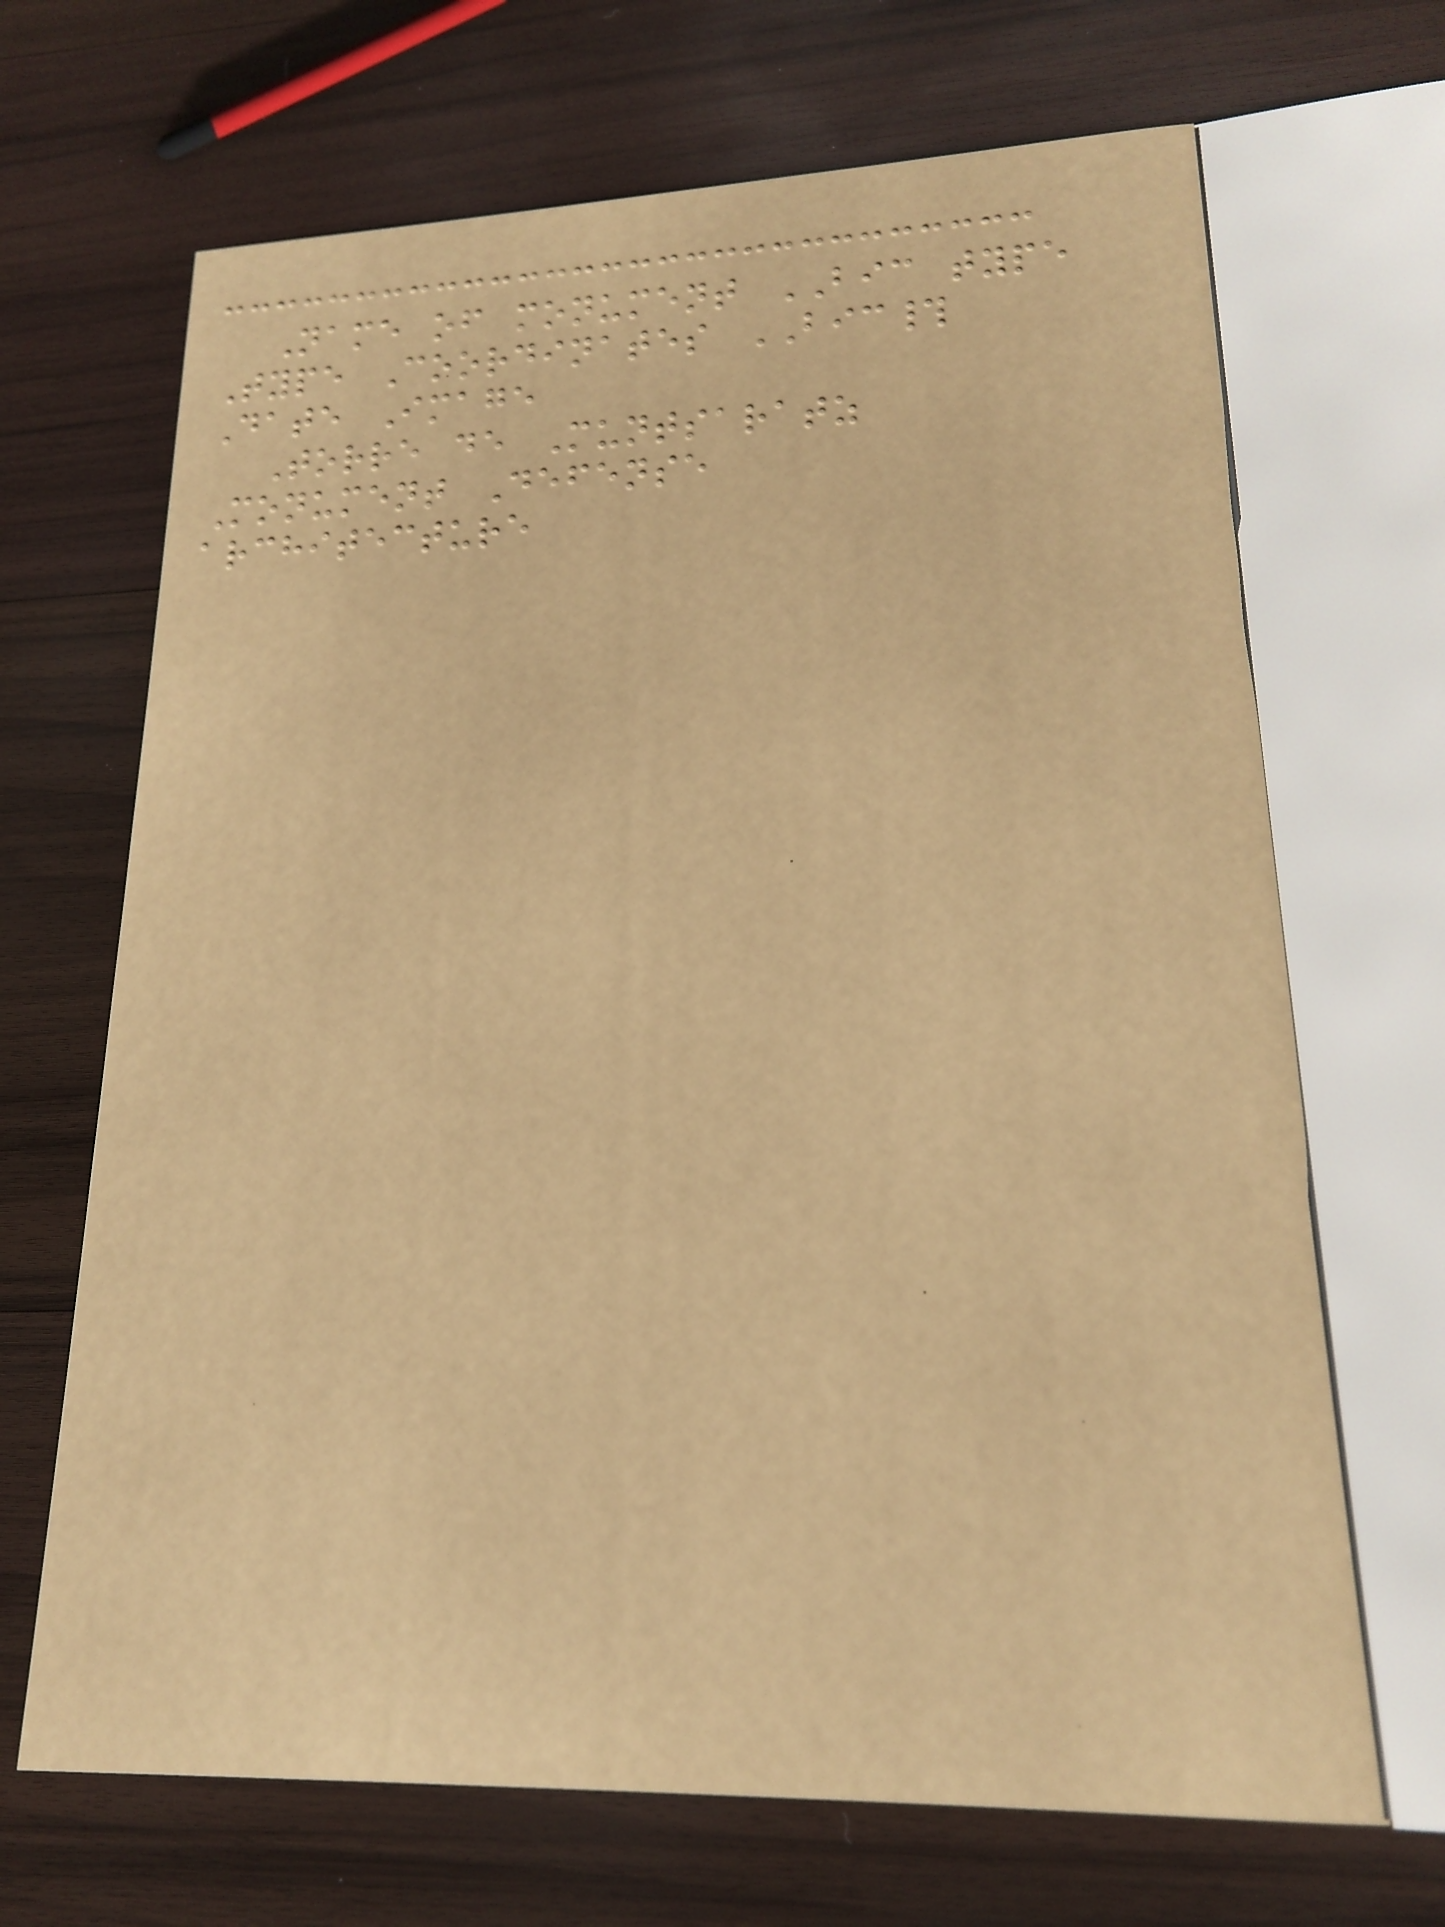Name of monument BIC type
Type Coordinates BIC#
Date Image
Torre de Muntsaratz
Monument Defense
architecture
